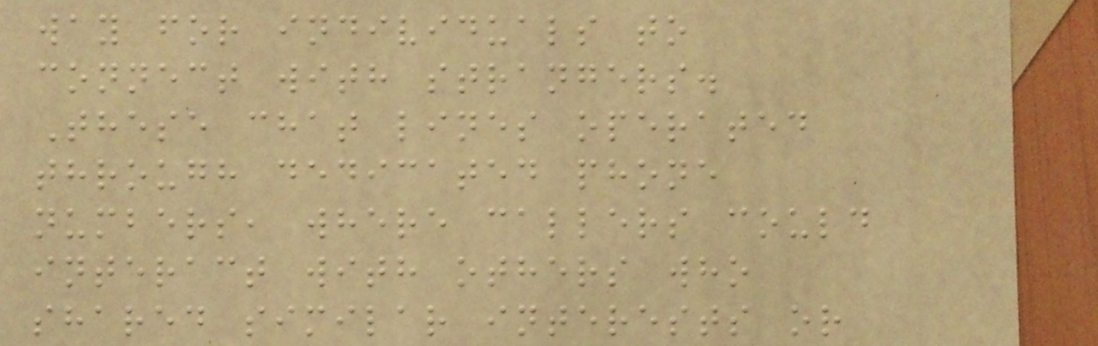way for individuals to
connect with strangers.
These chat lines operated
through dedicated phone
numbers, where callers could
interact with others who
shared similar interests or
